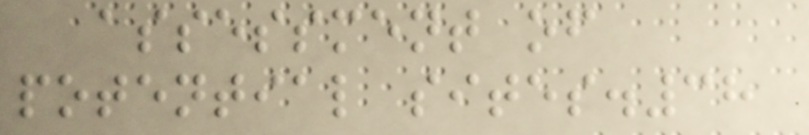assessment of
potential sites.38
